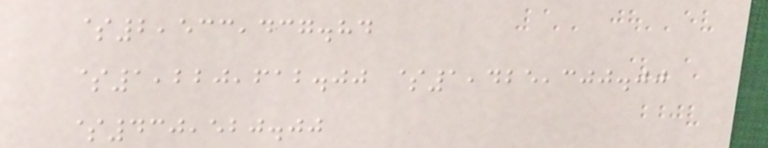$2,533,437.84
$1,220,612.00 $1,425,300.00
$430,520.00
